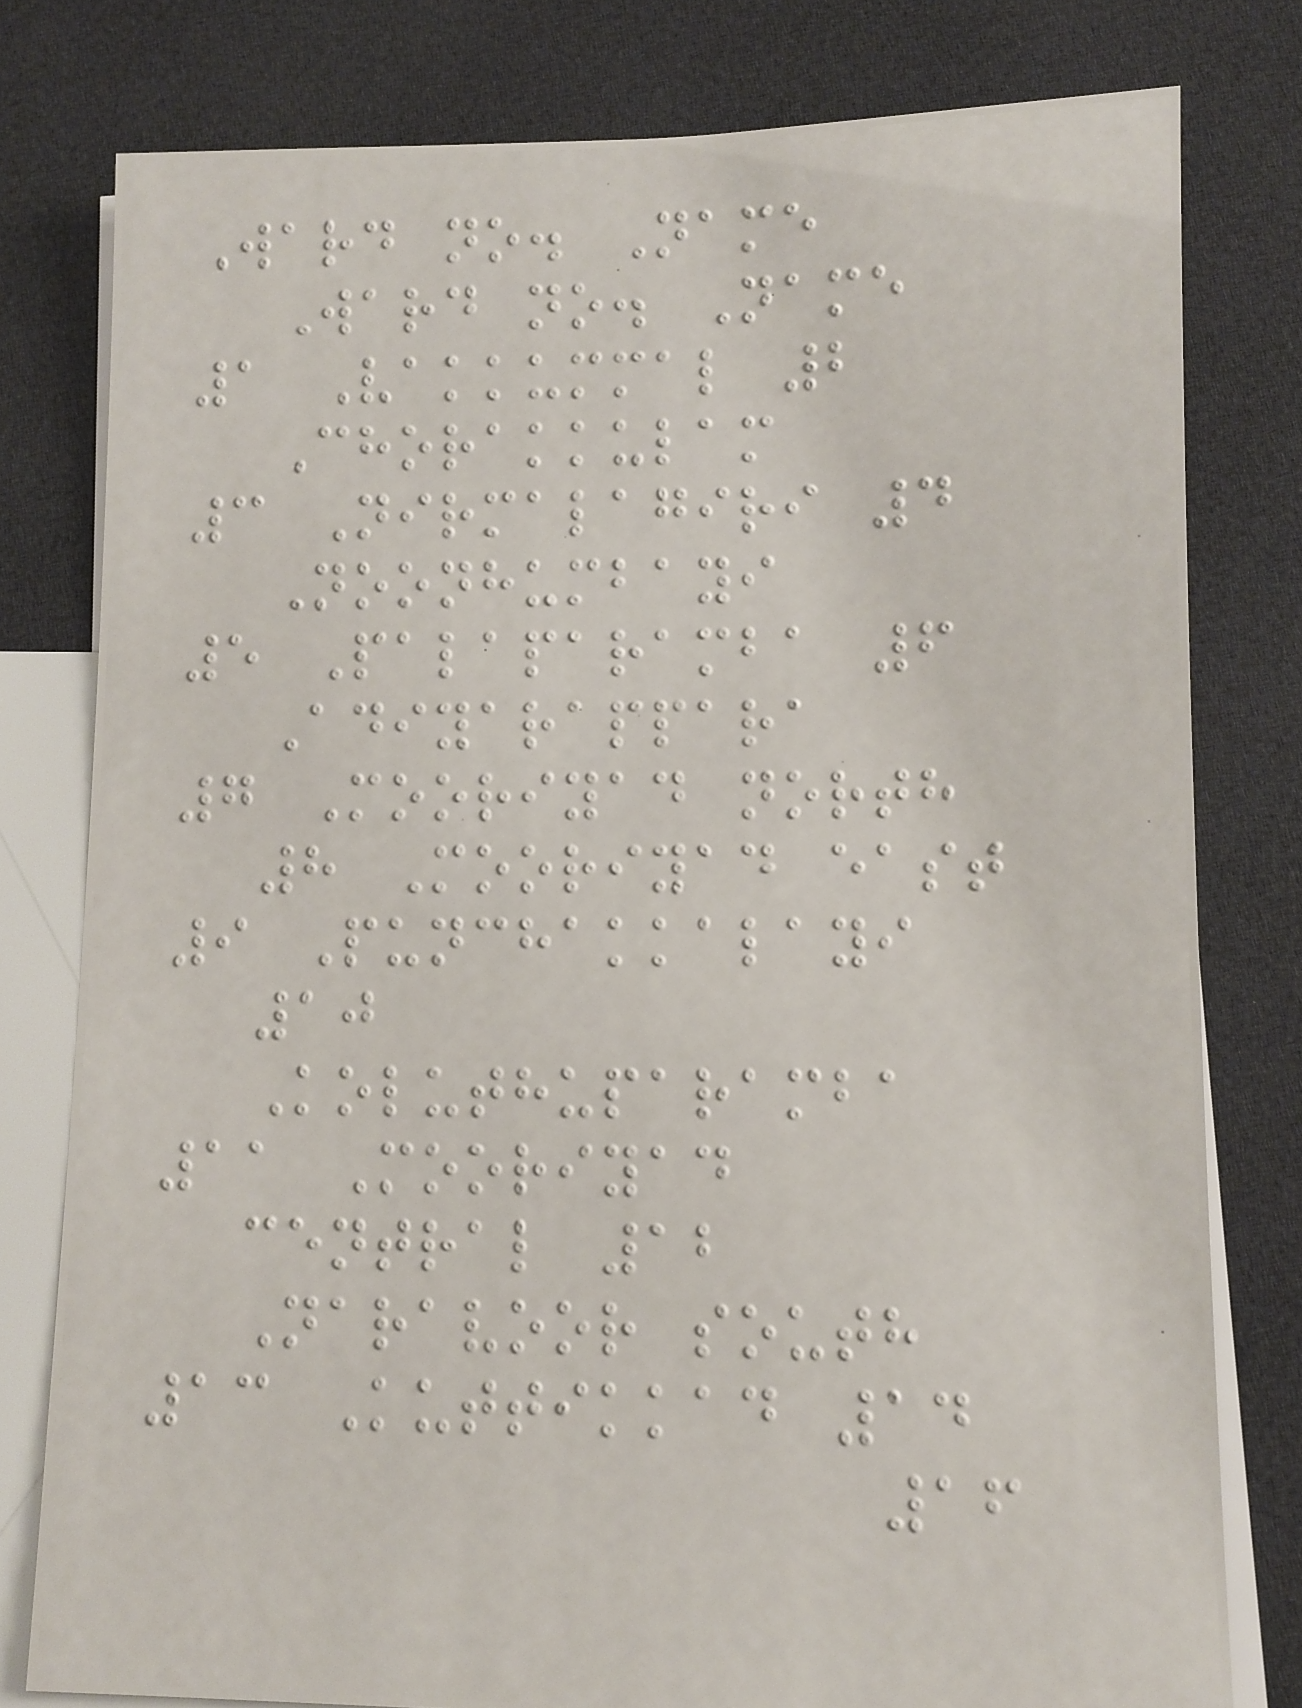Ward no. Name
Ward no. Name
1 Vakkummal 2
Chorakkulam
3 Nirmalagiri 4
Noonhumbayi
5 Palaparamba 6
Adiyarappara
7 Mooriyad north
8 Mooriyad east
9 Punchakkalayi
10
Koluthuparamba
11 Mooriyad
central 12
Naravoor south
13 Kuttikkad 14
16
